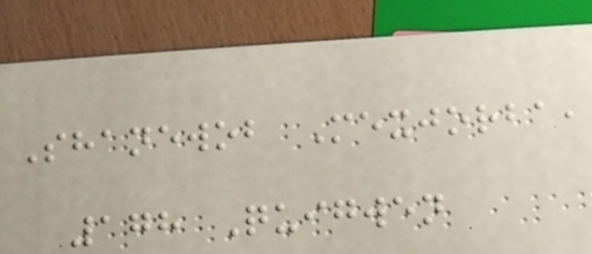Shanewob Mexjorba,
178 Quigwen
